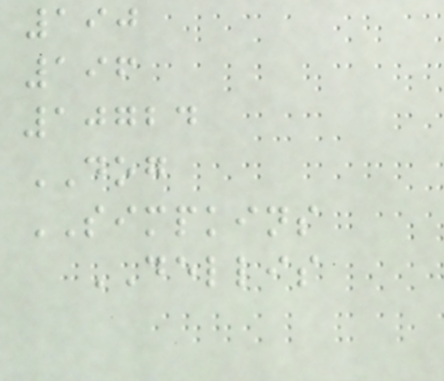190
196
10724
DOG
SIMPKINS
DELLIS
